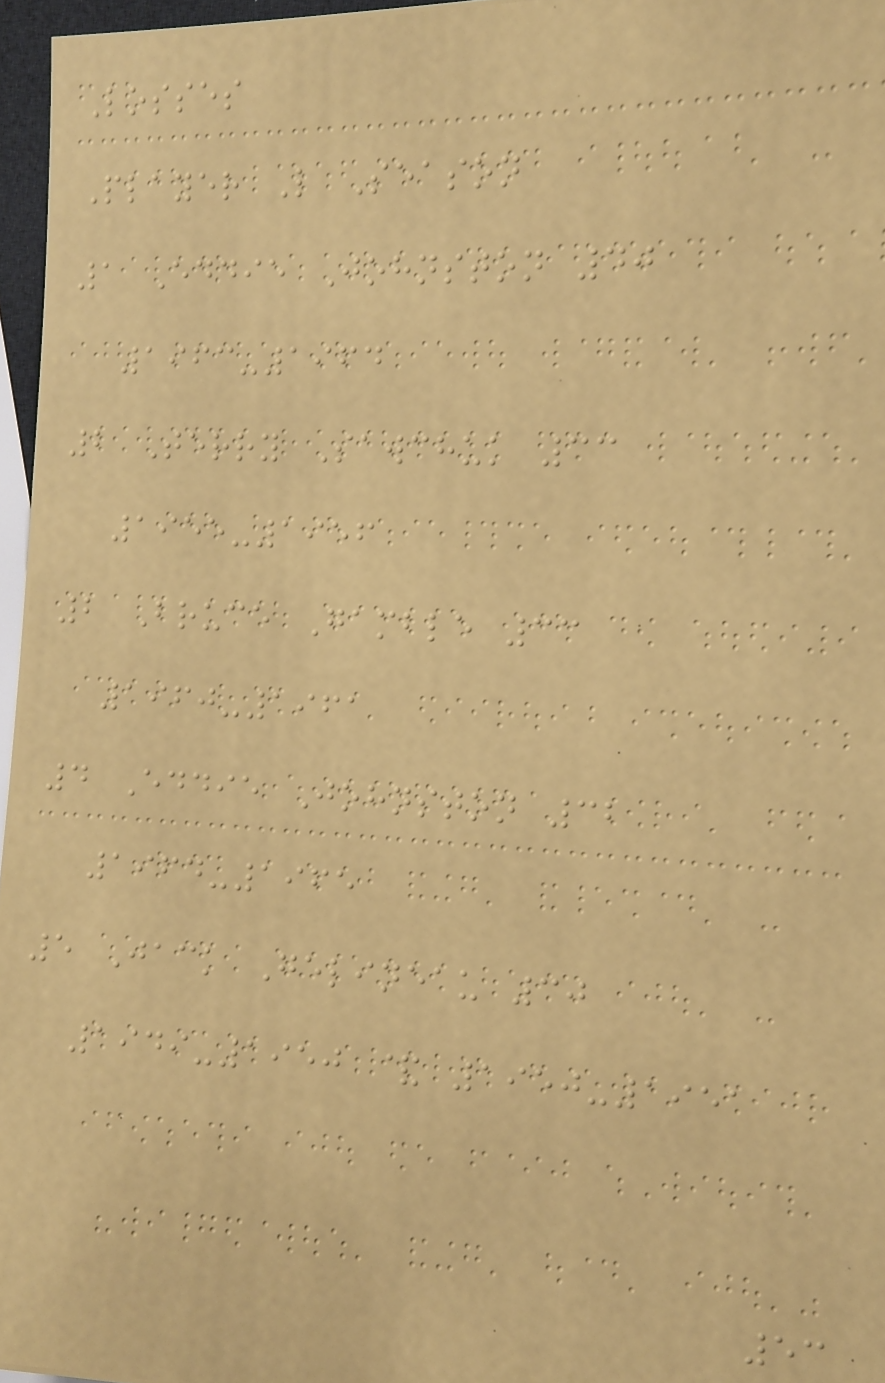Losses
Player L Season
1 Eddie Johnston 40
1963-1964
2 Terry Sawchuk 33
1955-1956
2 Bruce Gamble 33
1960-1961
4 Eddie Johnston 32
1964-1965
5 Jack Gelineau 30
1949-1950 & 1950-1951
53
